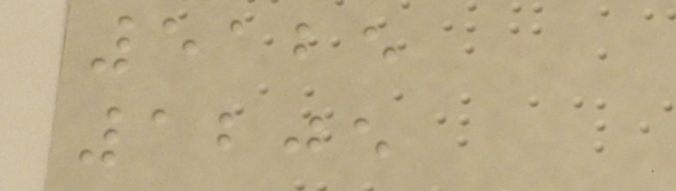5125
1205
